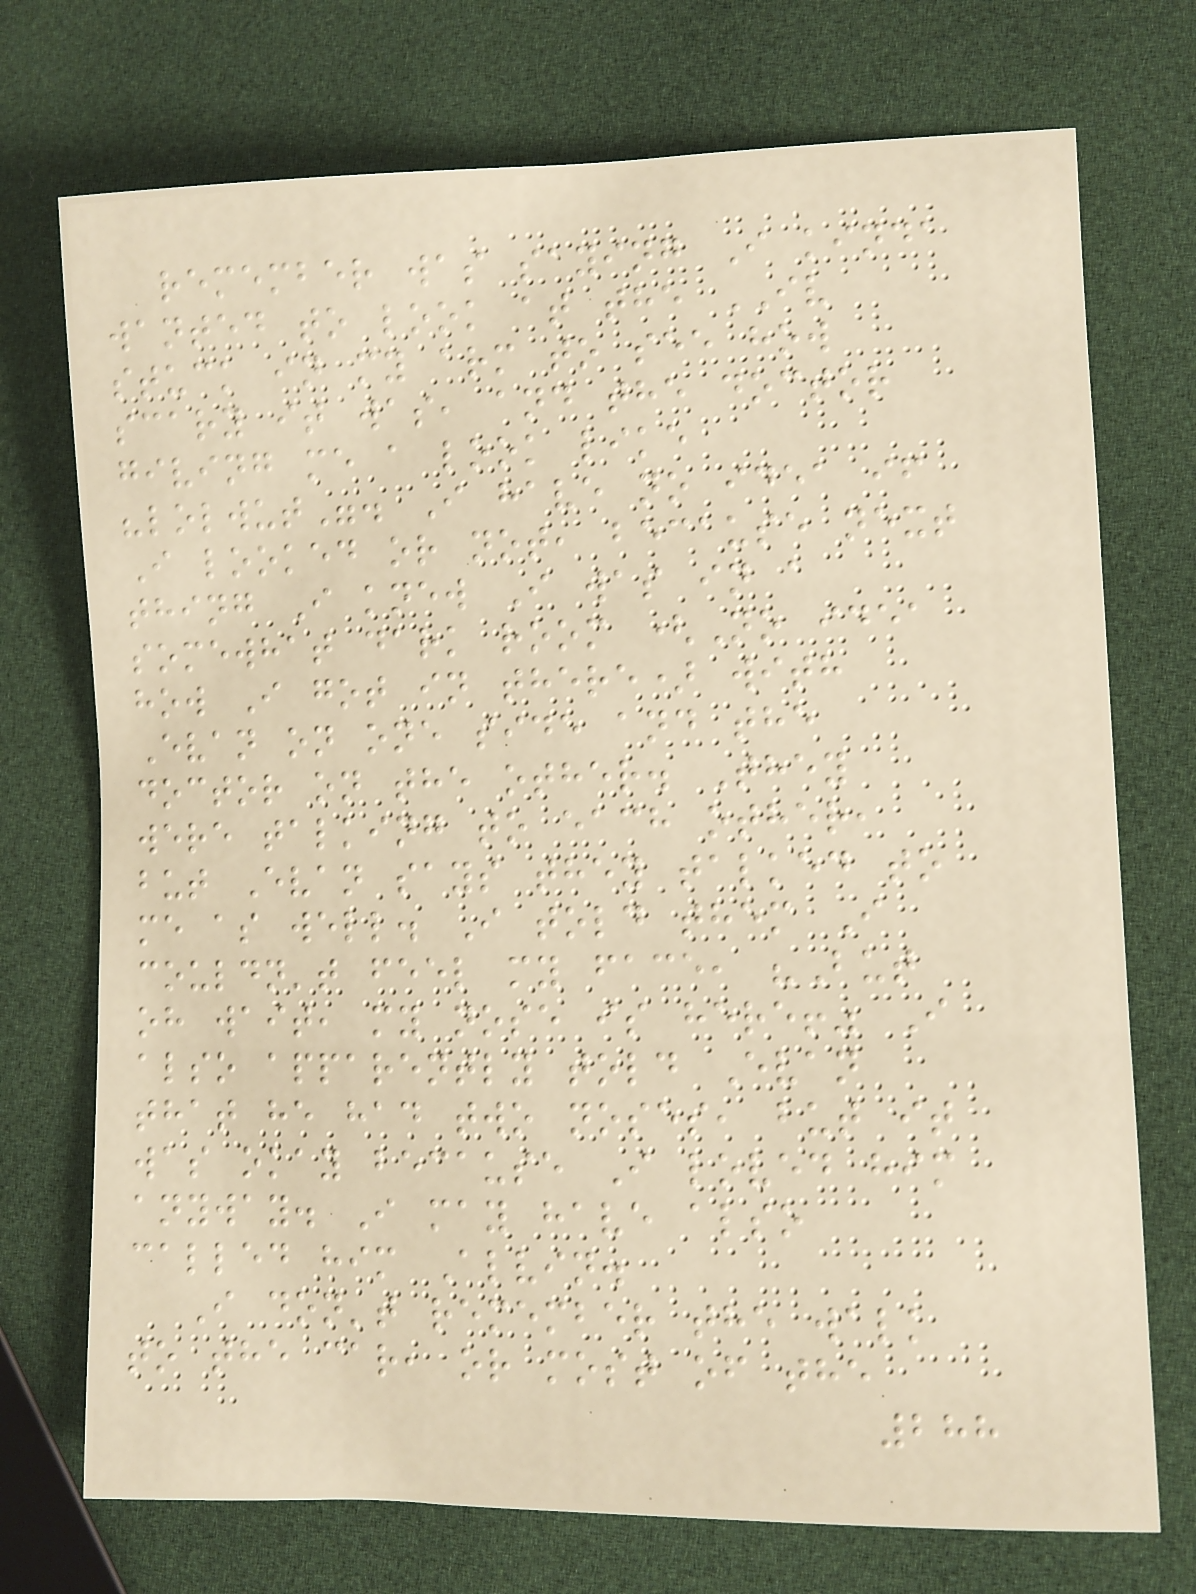remember was saying I kinda
wanted to look at the IV
stuck in my arm to see how
scary it was, and the doctor
giving me a look like
"lolwut". I have no idea if
I looked or not, because next
thing I knew I was in a
somewhat dark room (No idea
how I got in there) with
Evan on one side and the
doctor on the other. They
were talking to each other,
but Evan says they talked to
me as well. I told them I
couldn't feel my face, "But
oh wait, my nose is here!" I
also apparently told Evan
that he had two noses, but it
was okay because I loved him
anyway. I may have also
called him Alvin.
I don't remember the walk
to the car, or most of the
288
